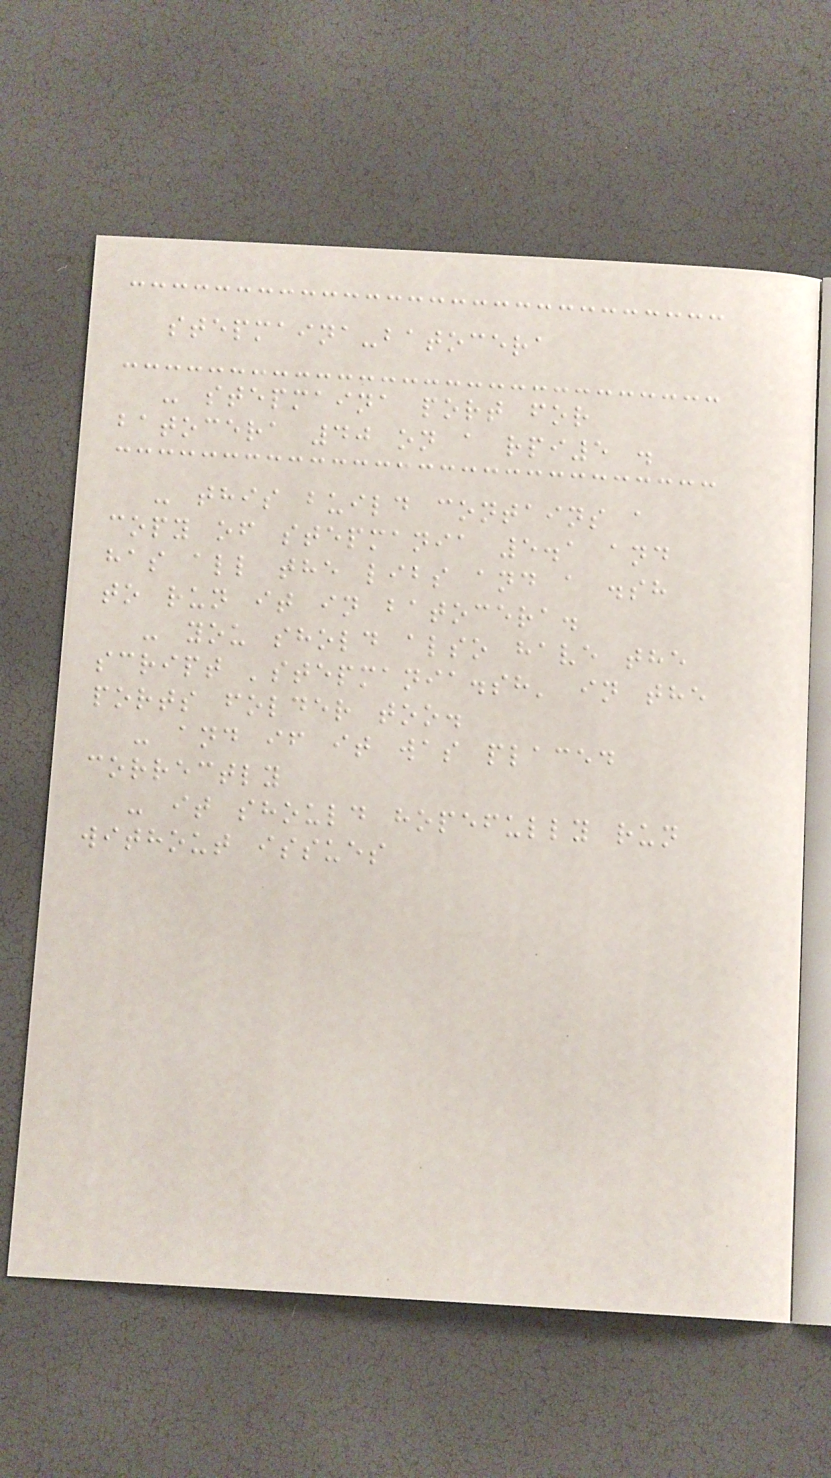stepmaina-batocera
- stepmaina port for
batocera 40 on a rpi5 .
- this build contains a
copy of stepmania 5.1 and
has all the libs and a .sh
to run it in batocera.
- you shold also have the
script 'stepmania.sh' in the
ports folder too.
- and if it was placed
correctly
- it should hopefully run
without issues
